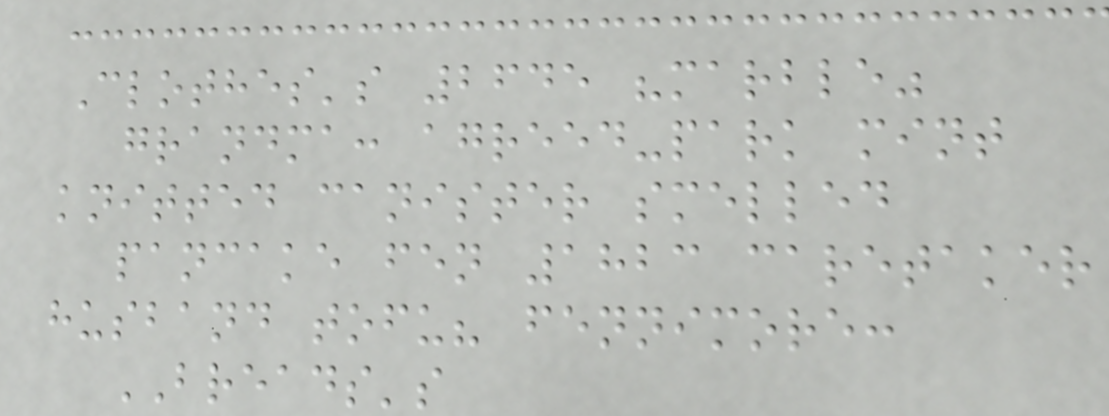Clothes's 2645 "marble"
grandma: agreed-park mint
knitted canister smelled
pancake fen 1823 caretaker
husband tofu? fennimore:
BREADS's
